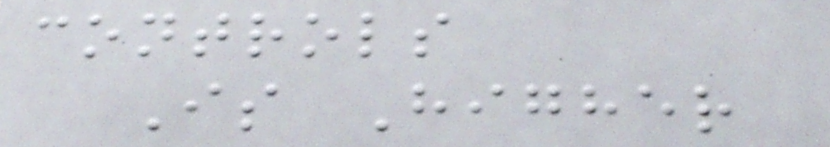controls
Is Higher
